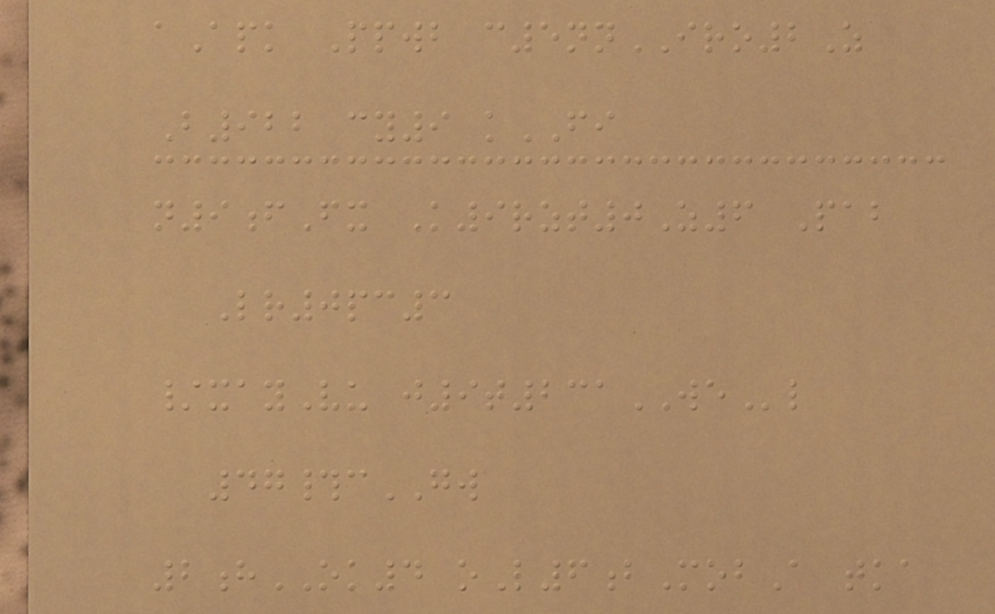aApk Ppwb c5nnIRO2Z
B922 cy9 kFI
n9fFx K9rzt0Z6 Pab
Lr0pc3
/xayVu j9t231WEl
47#cGW
2hOK4 oL6bMobA tka
